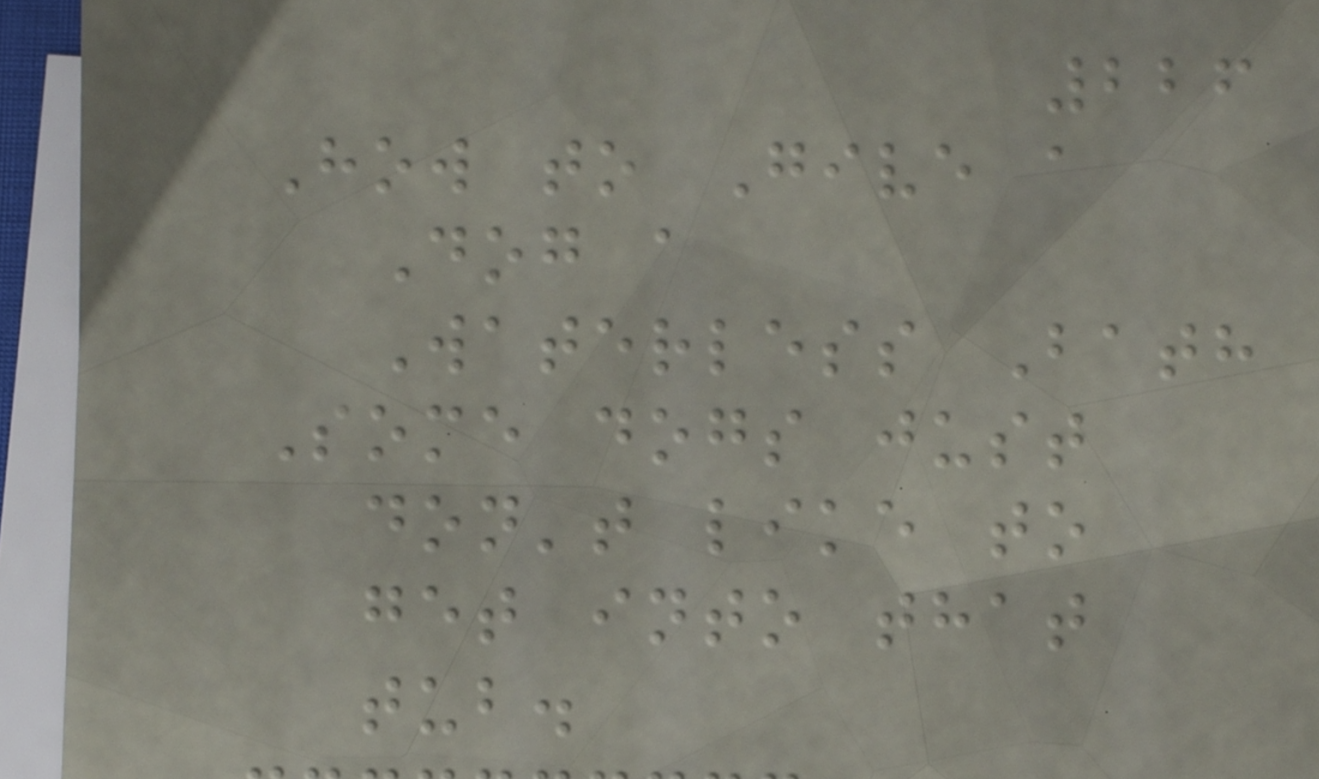226
How to Give a
Dog a
Waterless Bath
Some dogs just
don't like to
get into that
tub.
